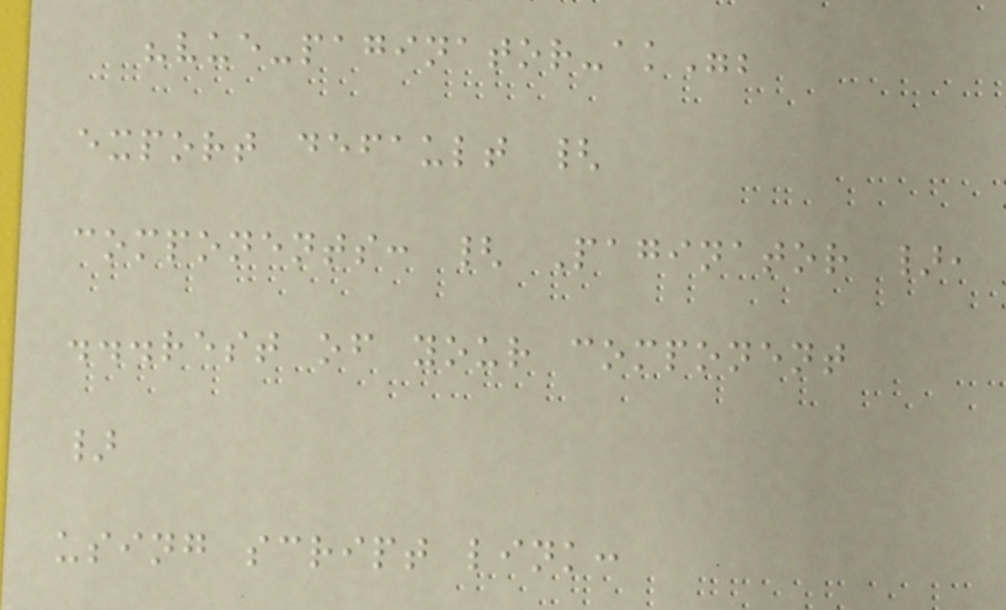"vue-paginator-ak";
export default {
components: { Paginator },
...rest of your component
}
using script link:
